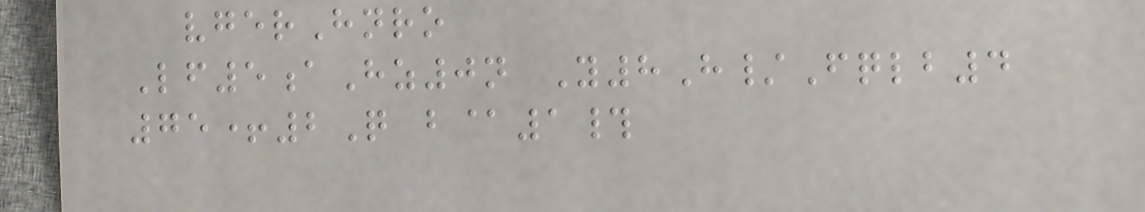vgerHnro
Lf5aHz0n Y8H/Fqlb4
75+2Q b@1#
